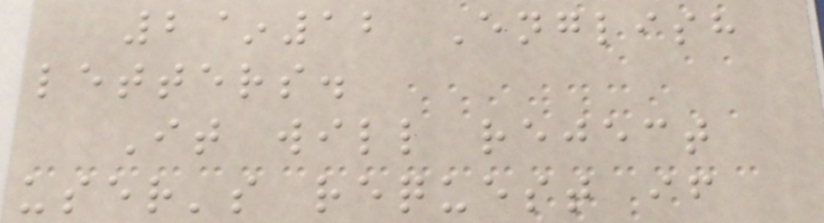2~12 English
letters.
It will reject
user's request if
